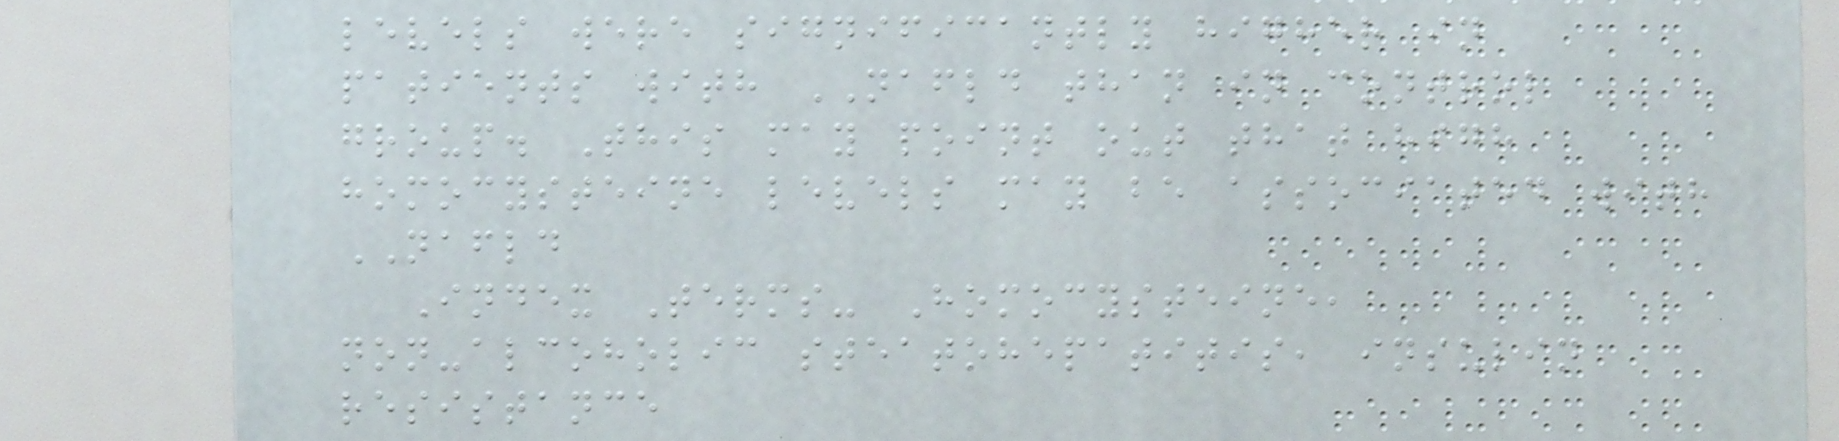levels were significantly higher in
patients with NAFLD than in control
group. This may point out that high
homocysteine levels may be associated with
NAFLD
Index Terms- Homocysteine,
non-alcoholic steatohepatitis, insulin
resistance
